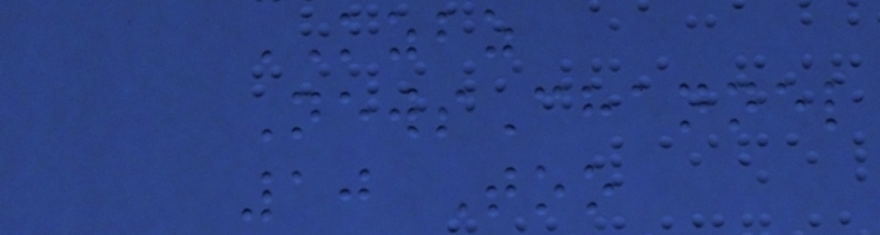KZBZ
NewsChannel
10 Too
